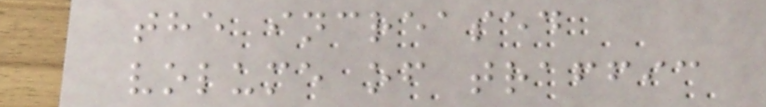the increased
volume of traffic
